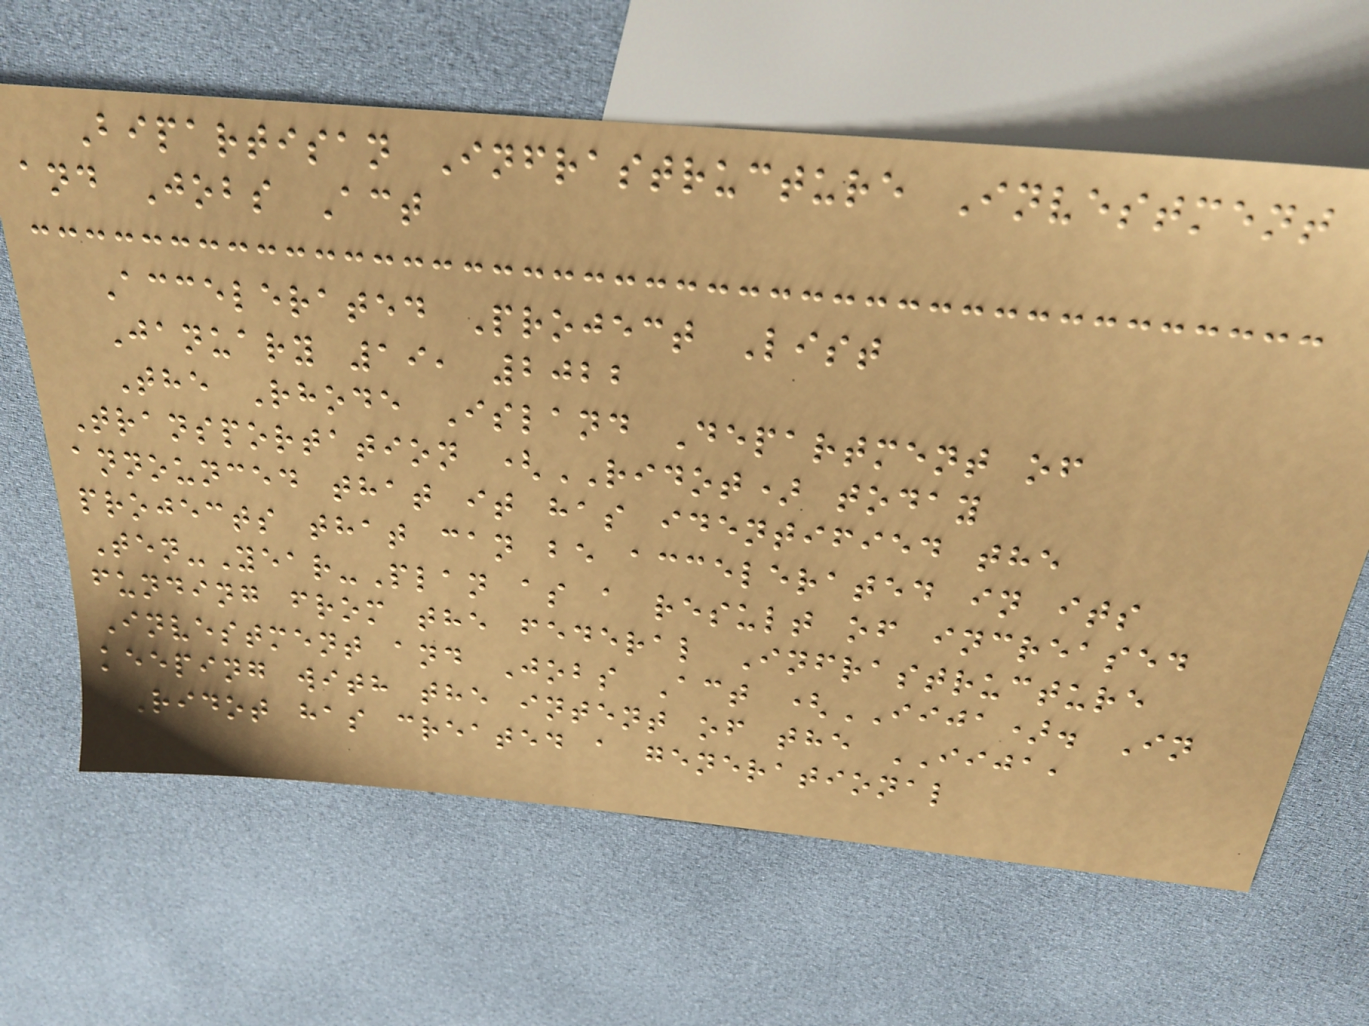Bipartisan Infrastructure Investment
and Jobs Act
Accelerated Project List
January 19, 2022
The Rhode Island Department of
Transportation (RIDOT) today
announced that it has identified the
projects that can be accelerated in its
Ten-Year-Plan as a result of increased
funding from the federal Infrastructure
Investment and Jobs Act (IIJA). In
keeping with the intent of the IIJA,
RIDOT has created a generational
